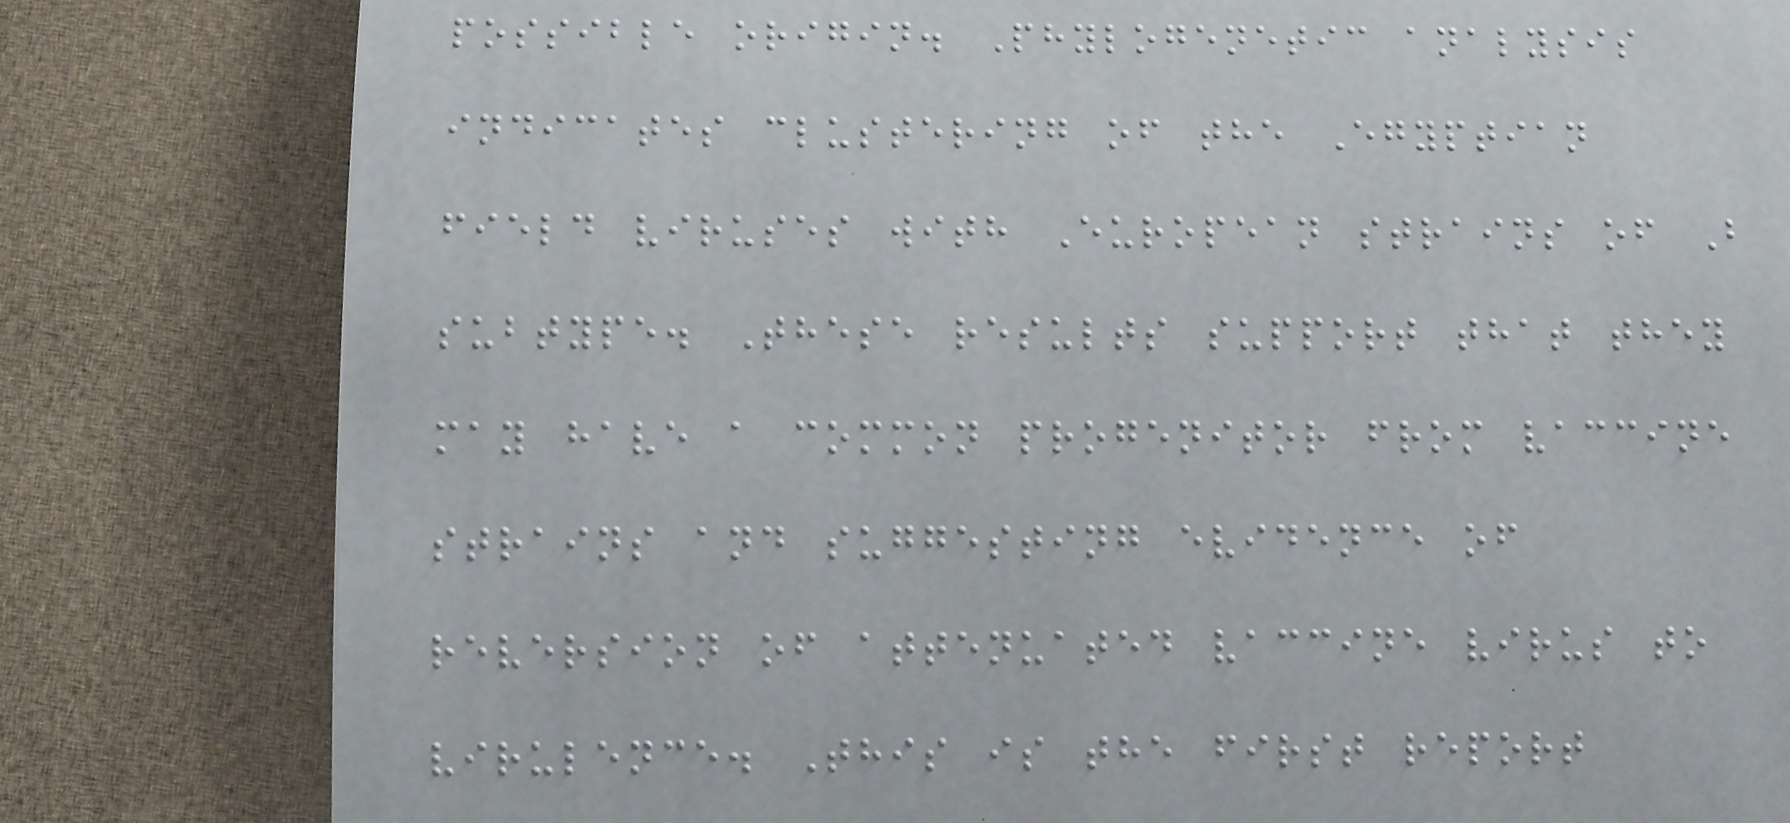possible origin. Phylogenetic analysis
indicates clustering of the Egyptian
field viruses with European strains of B
subtype. These results support that they
may have a common progenitor from vaccine
strains and suggesting evidence of
reversion of attenuated vaccine virus to
virulence. This is the first report
